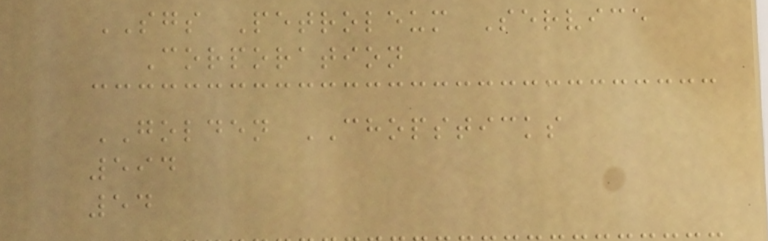SGS Petroleum Service
Corporation
GOLDEN CHOPSTICKS
594
54
